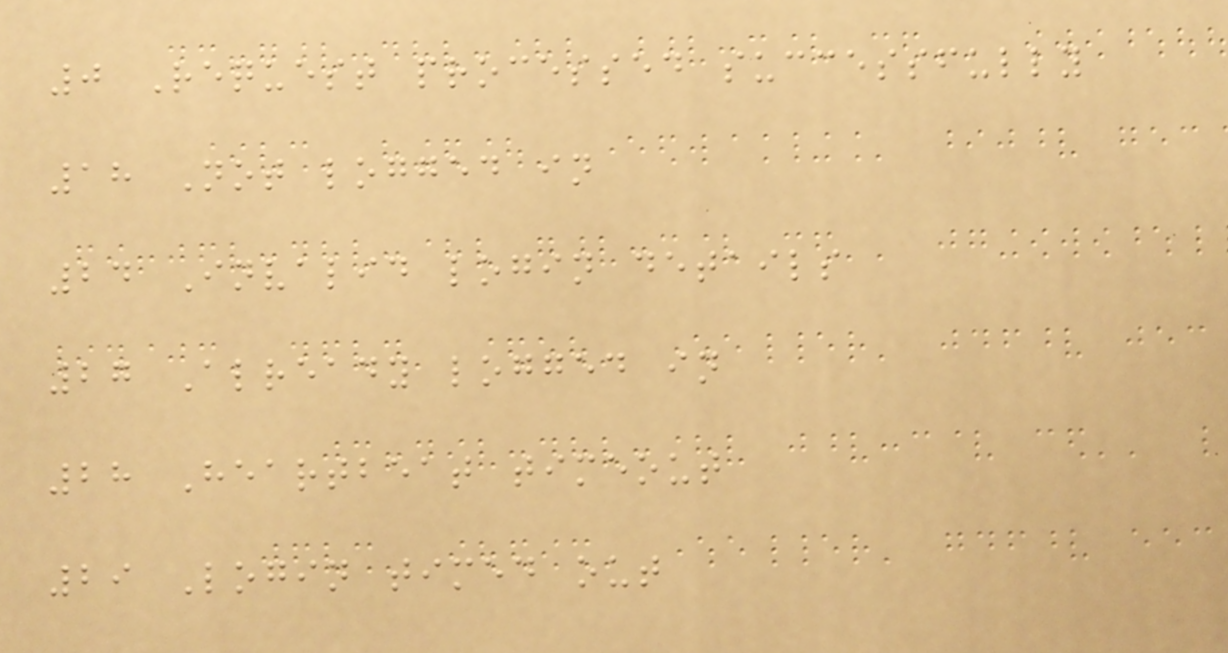0 Request processed successfully
18 Not logged in
24 Invalid login details
27 Already logged in
28 Heartbeat timeout
29 Login timed out
